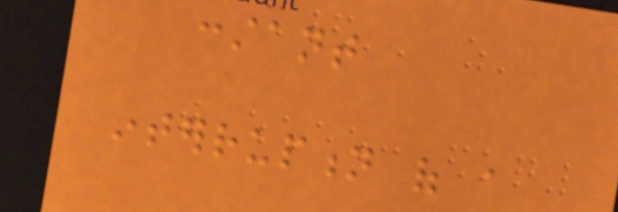constant
interruption of a
